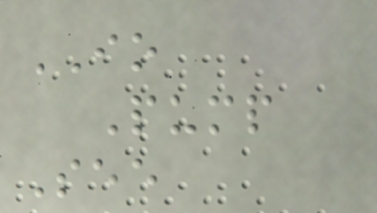IO
Pump
See
